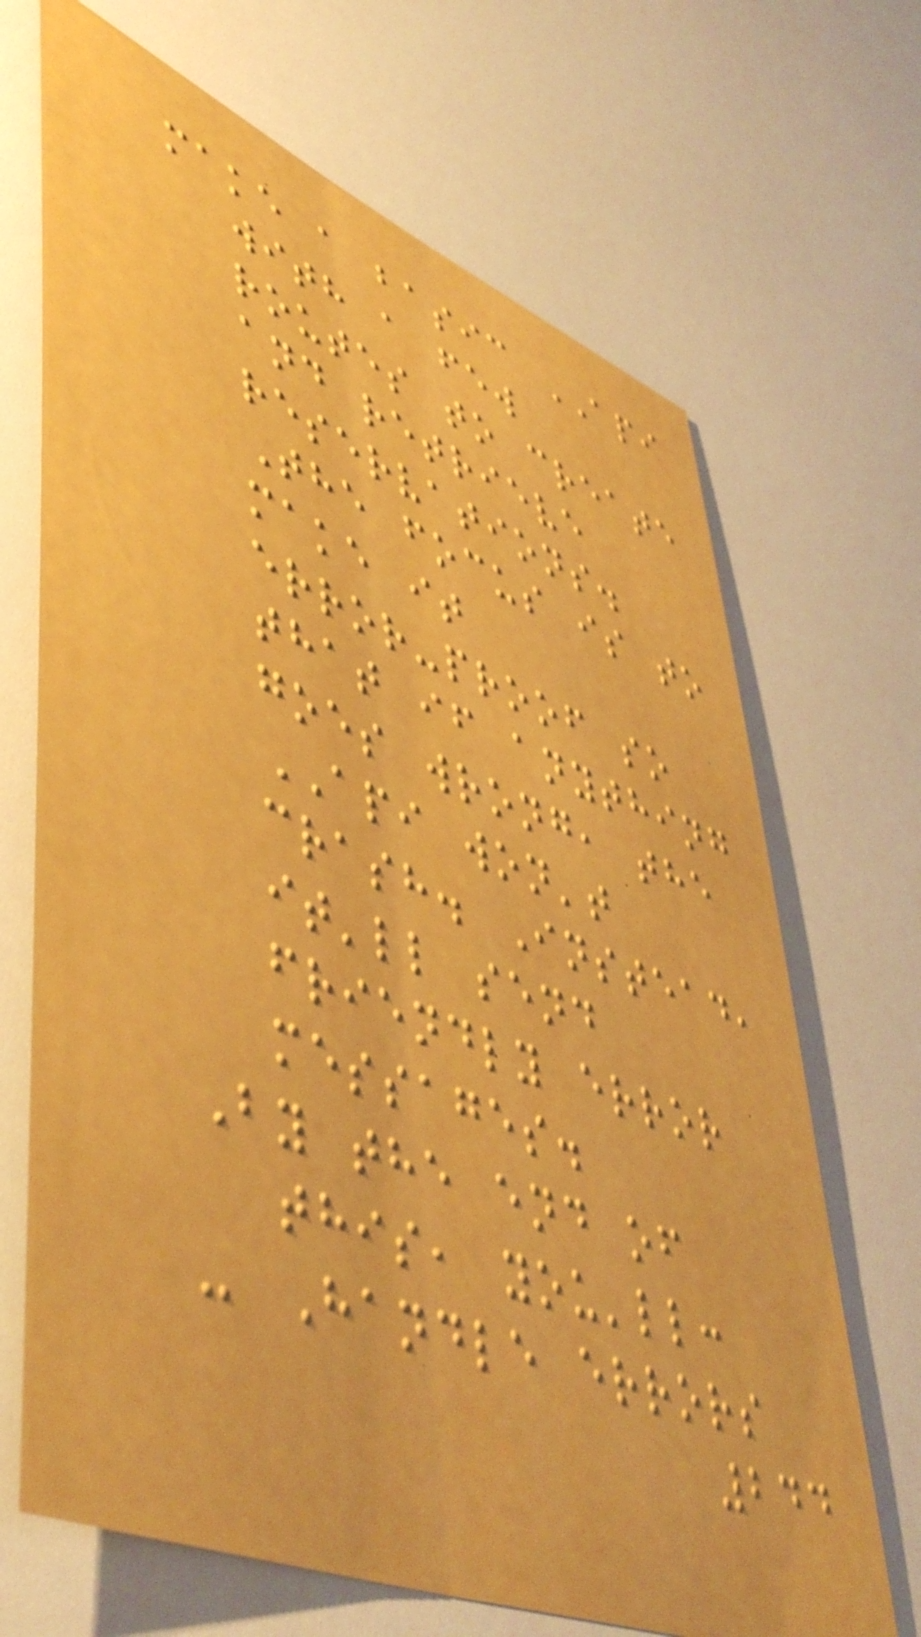make a basic API
with a few
routes to create
and retrieve
reservations.
The focus is to
make it
error-proof so
that if anything
goes wrong, the
API won't
crash. Instead,
it'll send
friendly error
messages.
By the end of
this, you'll:
- Handle errors
244
